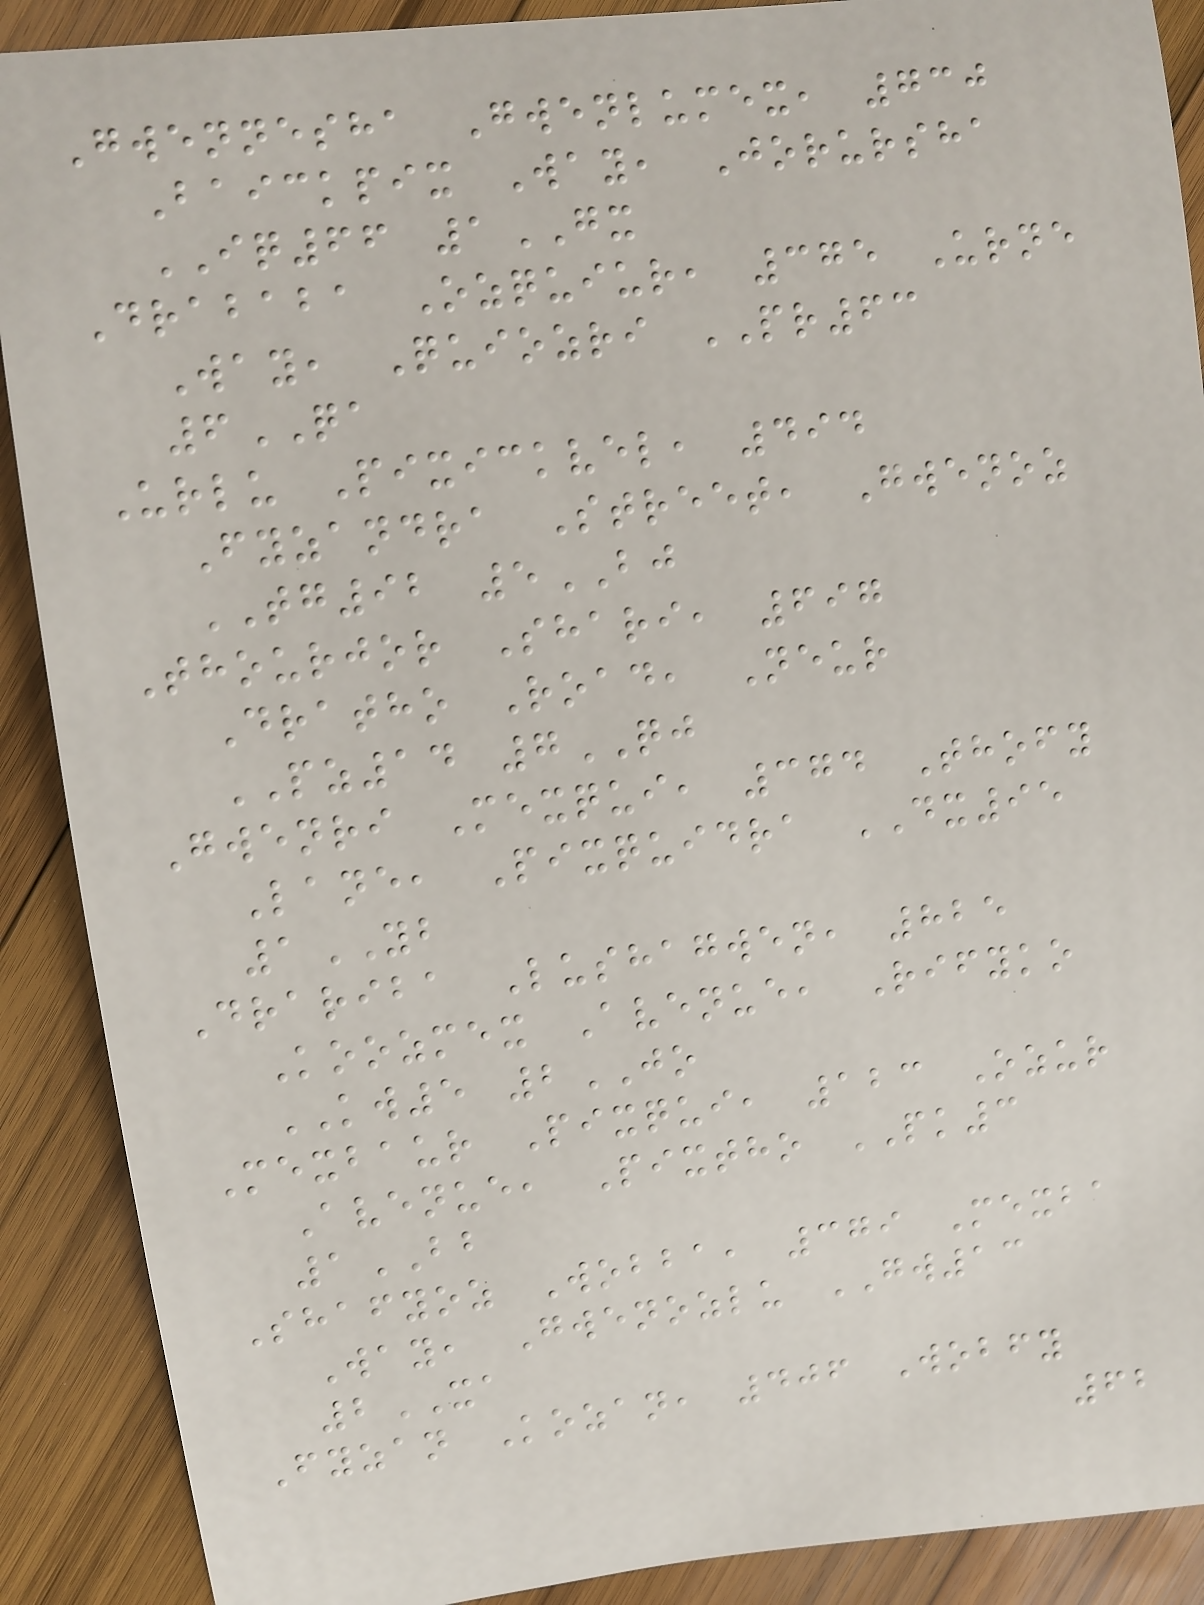Gwennesha Gwenlumex, 730
Baickpix Way, Jorursha
IQ66 1GX
Drababa Ozquiur, 375 Urne
Way, Quiozri PR63
6QA
Urlu Pixickvel, 494
Fyzandra Street, Gwenoz
TG92 5BJ
Thourjor Shari, 697
Dratho Road, Neur
PZ14 7QJ
Gwenri Mexqui, 374 Thofy
Lane, Pixquidra DX95
1YB
Drariba Lushagwen, 825
Koozmex Avenue, Rifyko
KW5 2JO
Mexbaur Pixqui, 123 Ozur
Avenue, Pixtho PK3
1BB
Shafyoz Wobba, 379 Mexba
Way, Gwenozlu GW13
2XA
Fyzan Kozan, 406 Wobfy
62
